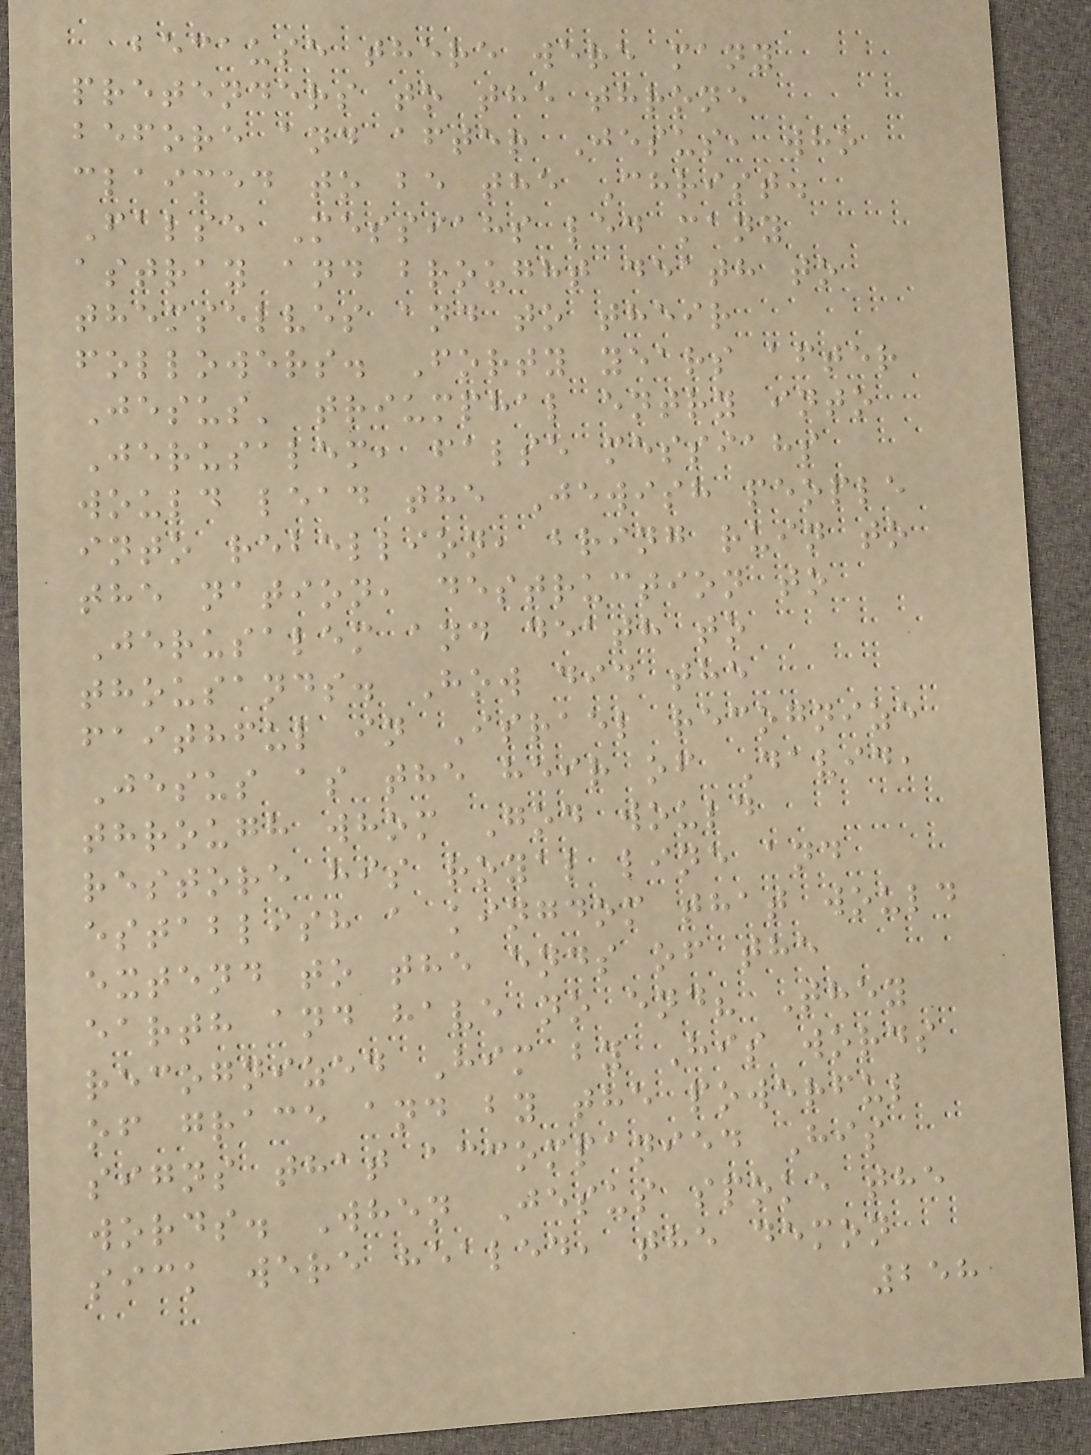because there were many
pretenders to the throne
before and after Jesus, who
claimed to be the Christ.
False Messiahs led many
astray and brought death to
themselves and to their
followers. Forty years after
Jesus' triumphal entry into
Jerusalem, false messiahs
would lead the Jewish people
into rebellion, bring ruin to
the nation, destruction to
Jerusalem and death to
thousands. How did the
faithful in Israel recognize
Jesus as the heir of David,
through whom God would
restore his royal line and
establish a kingdom that would
extend to the ends of the
earth and have no end? They
recognized Him by His words
of grace and by the powerful
signs that accompanied His
words. When Jesus spoke the
sick were healed, the demon
258
